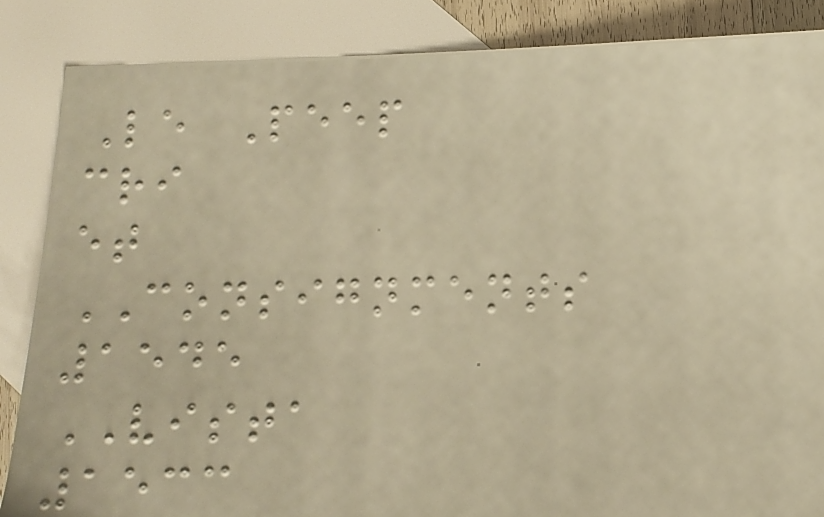Le Peep
cri
et
CONSIGNMENTS
1545
VISTA
1533
